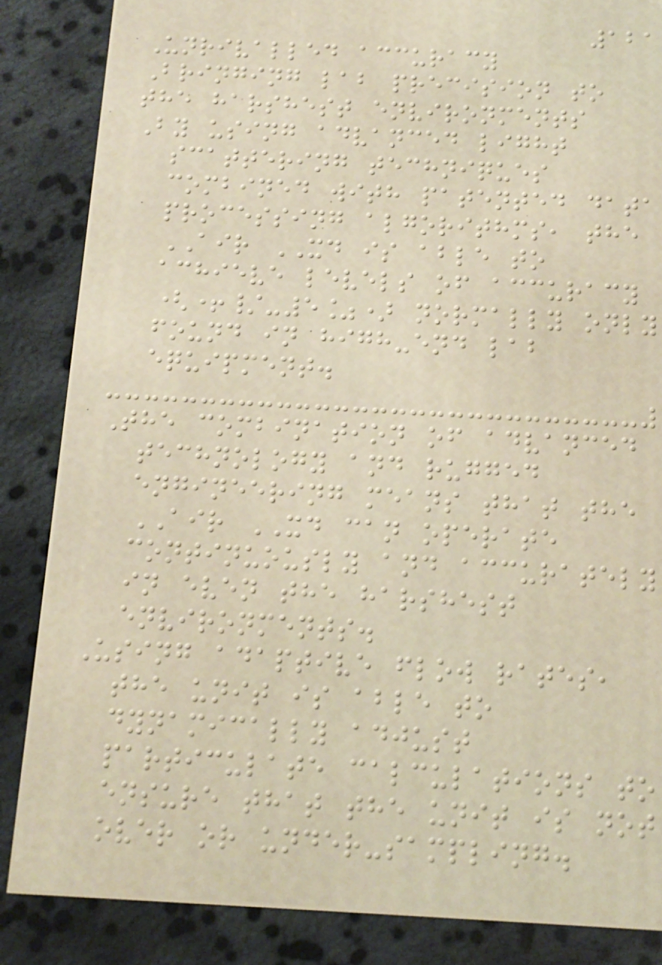121
Unrivalled accuracy
Bringing lab precision to
the harshest environments
By using advanced light
scattering techniques
combined with patented data
processing algorithms, the
AIR XD is able to
achieve levels of accuracy
(+/-5%) normally only
found in high-end lab
equipment.
The combination of advanced
technology and rugged
engineering means that the
AIR XD can operate
continuously and accurately
in even the harshest
environments.
Using adaptive flow rates,
the unit is able to
dynamically adjust
particulate calculations to
ensure that the unit is not
over or under-sampling.
